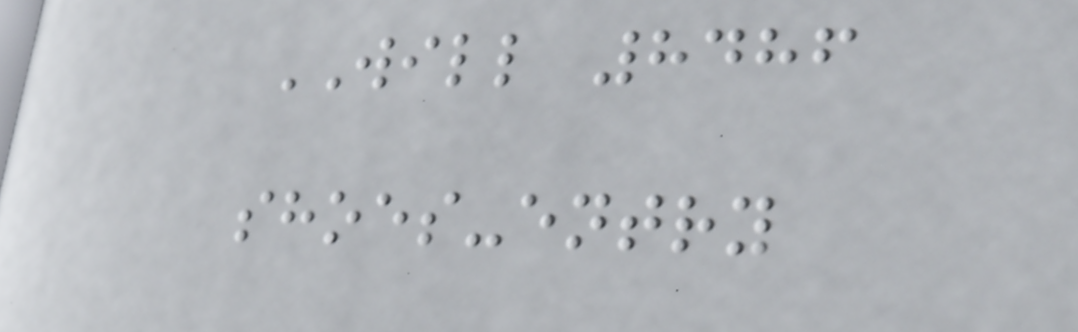WILL 8486
shoes-entry
